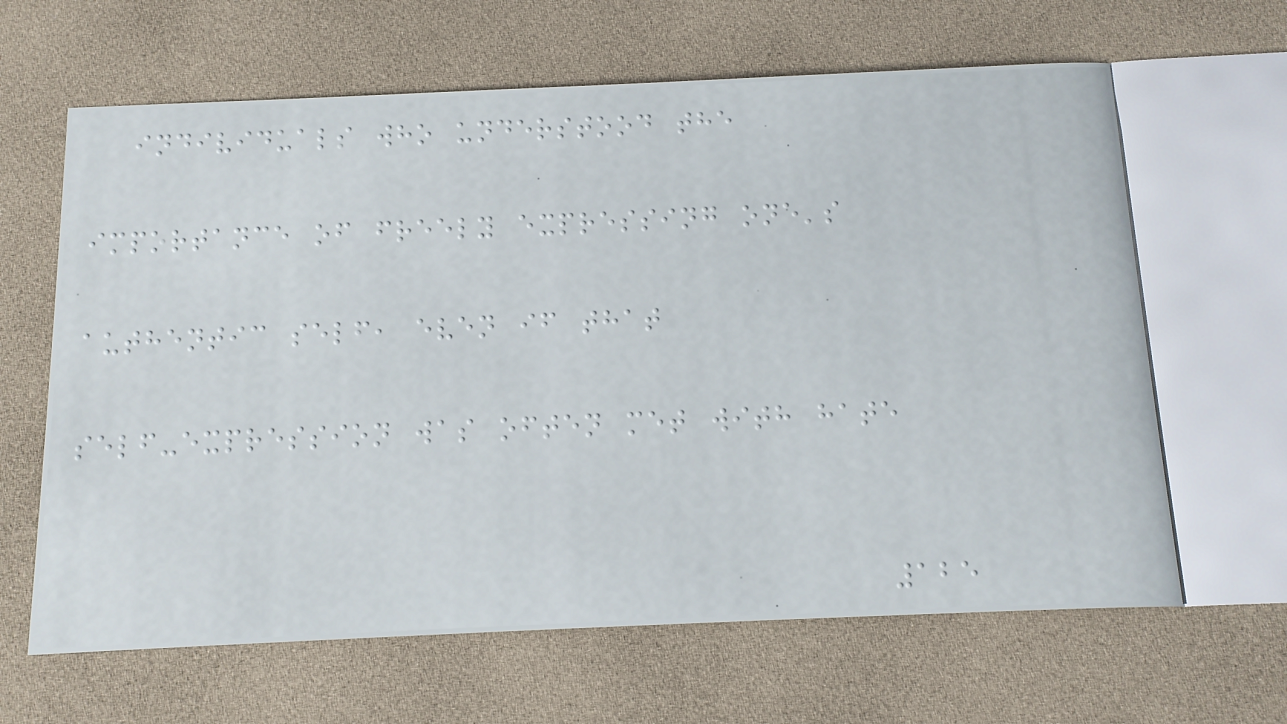individuals who understood the
importance of freely expressing one's
authentic self, even if that
self-expression was often met with hate
125
